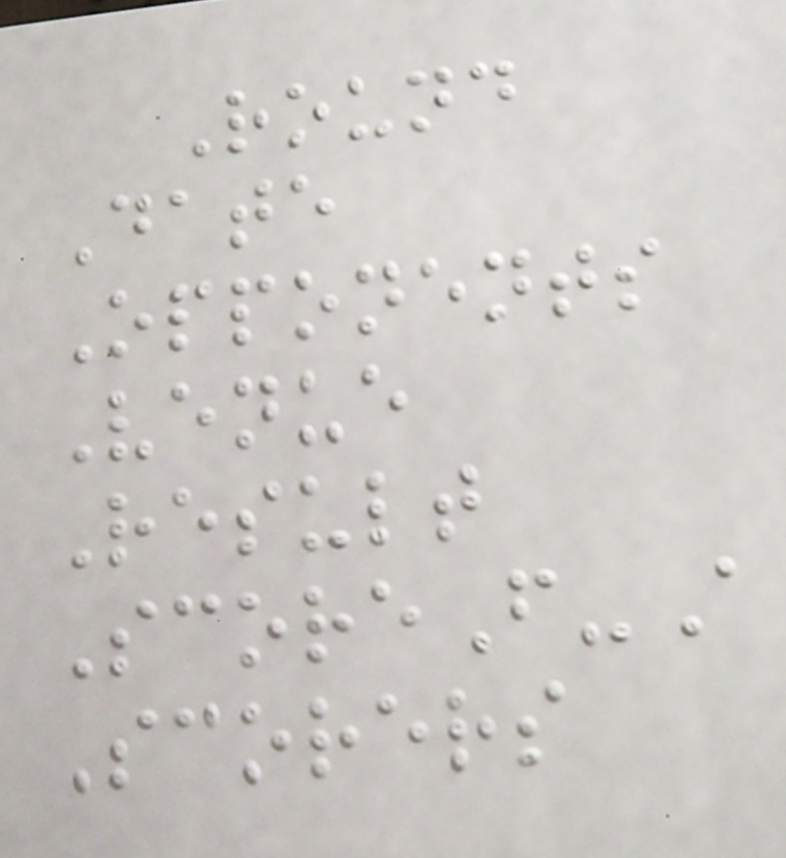Round
Date
Opponents
Venue
Result
ScoreF-A
Scorers
